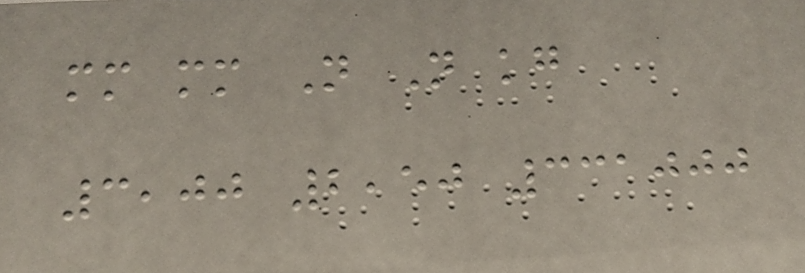mm mm N N kg
3,00 2,50 331000
